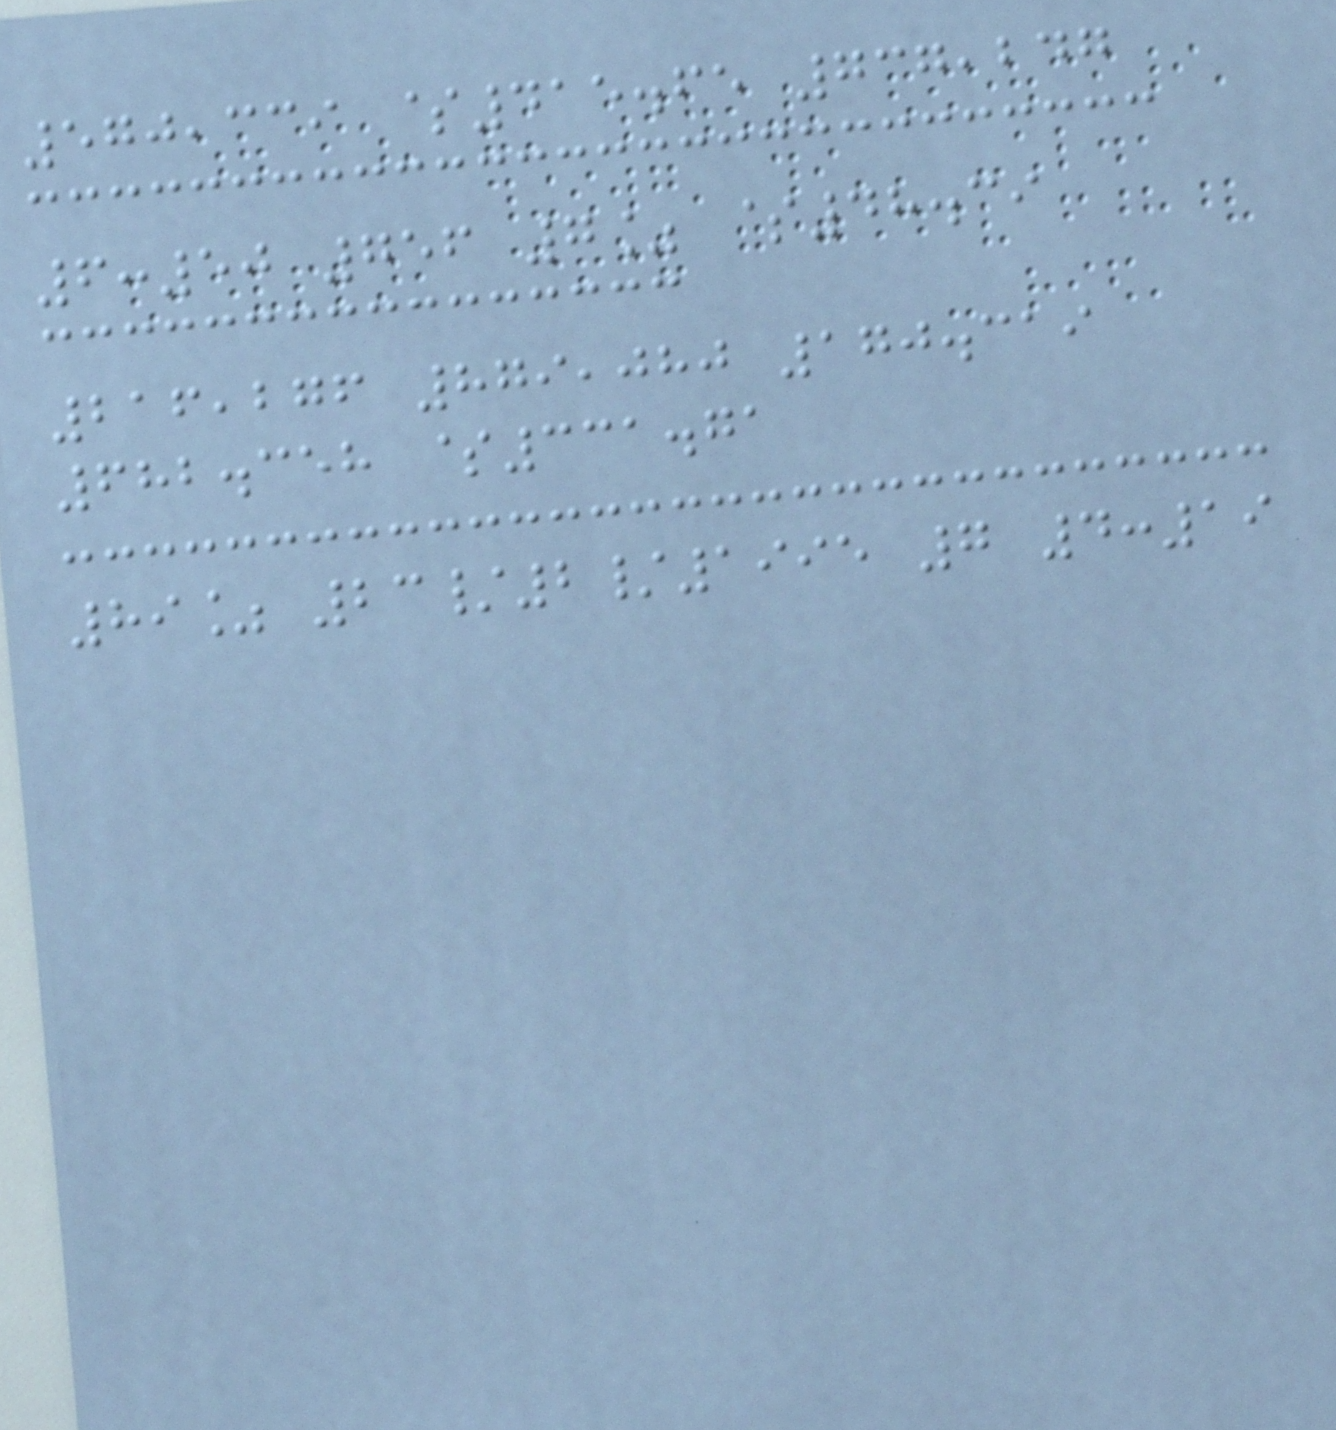570,339 $415.65 737,247
6:50 756 7% $48.39
216,276 879,080 170.319
682.358 $331.71
89% 23/2/1995 7 4:19
